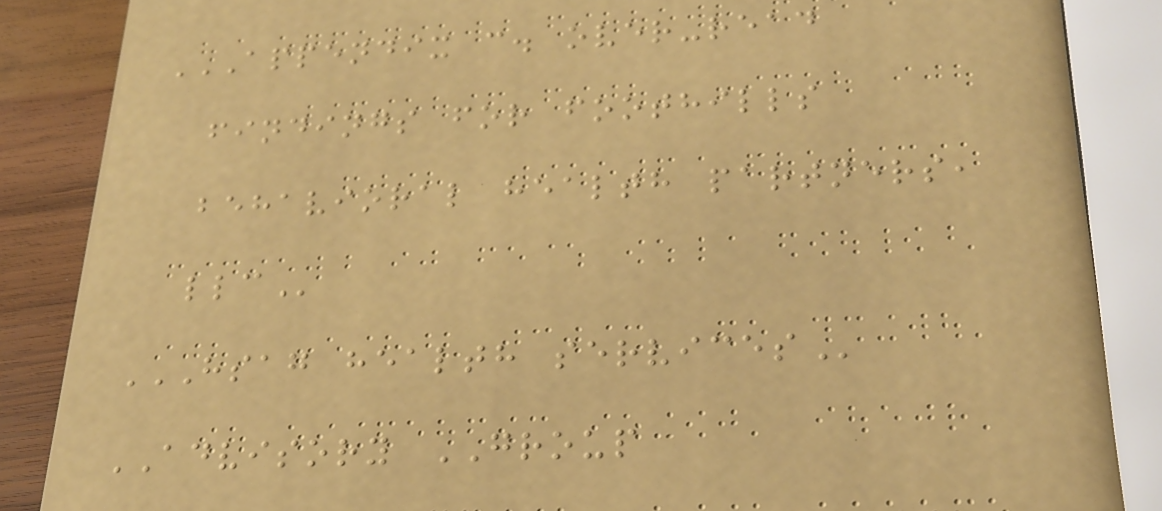APPENDIX C. OVER-READ
FINDINGS FOR FOOTHILLS
BEHAVIORAL HEALTH PARTNERS,
LLC
HSAG HEALTH SERVICES
ADVISORY GROUP
